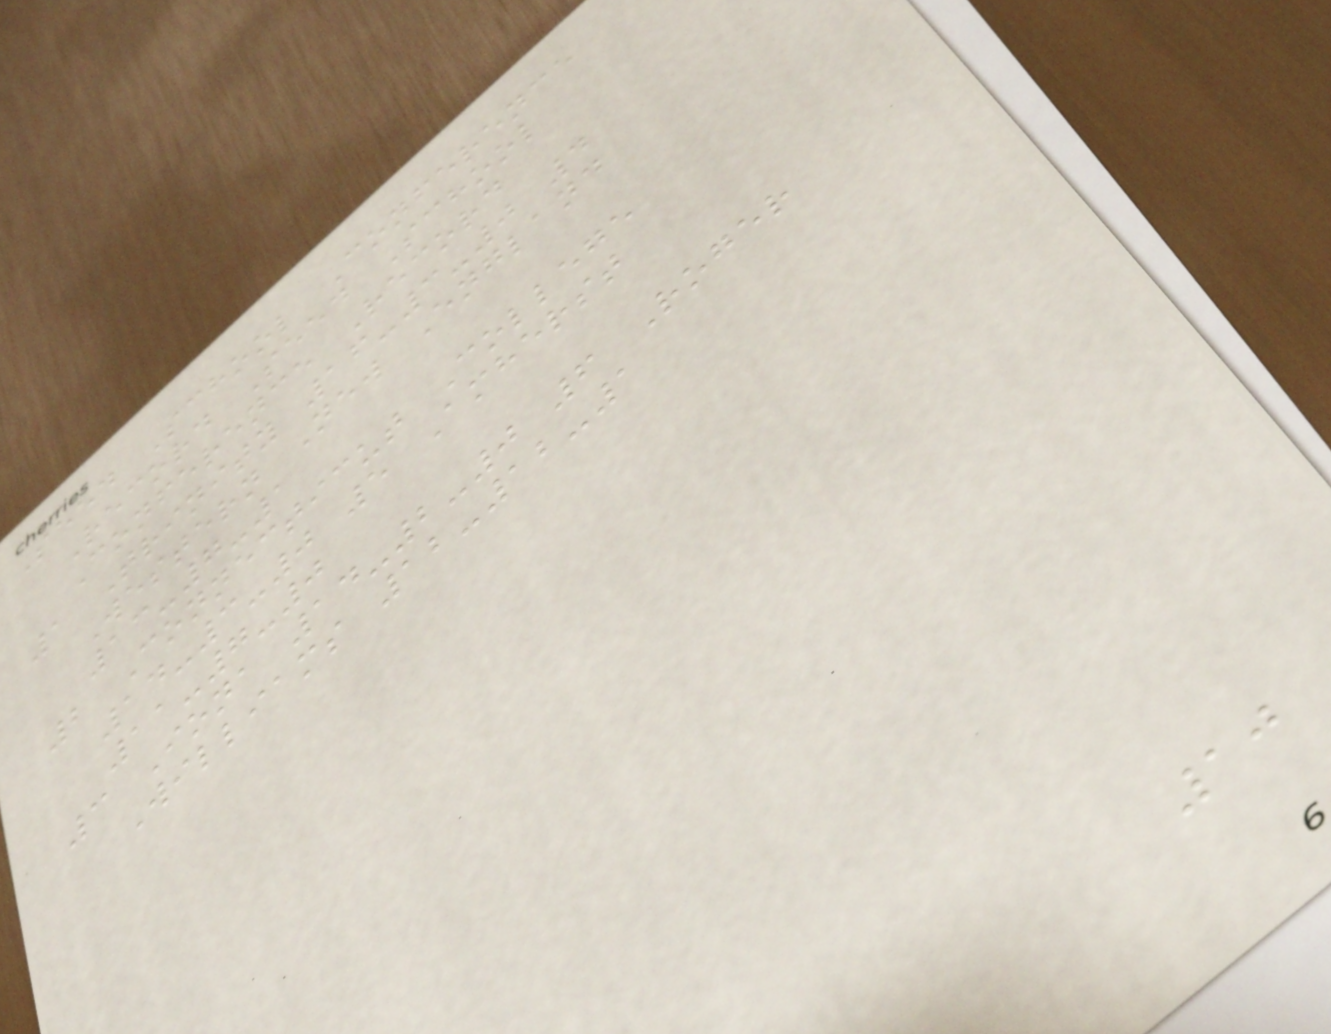Seed School Conference
Record Seed School
Conference Record
1 Trinity 16-3-0 4
Western New England
13-7-1
2 Connecticut College
14-3-0 5 Amherst
11-7-0
3 Iona 14-2-0 6 Roger
Williams 12-12-1
10
